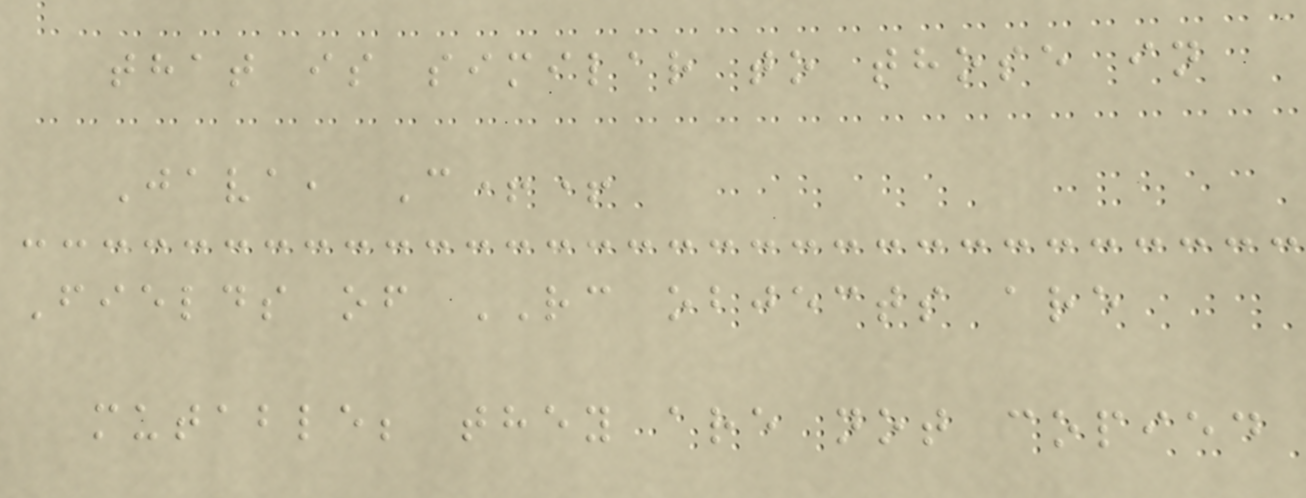that is similar to those in
Java, C++
Fields of RC objects are
mutable; they are not copied
